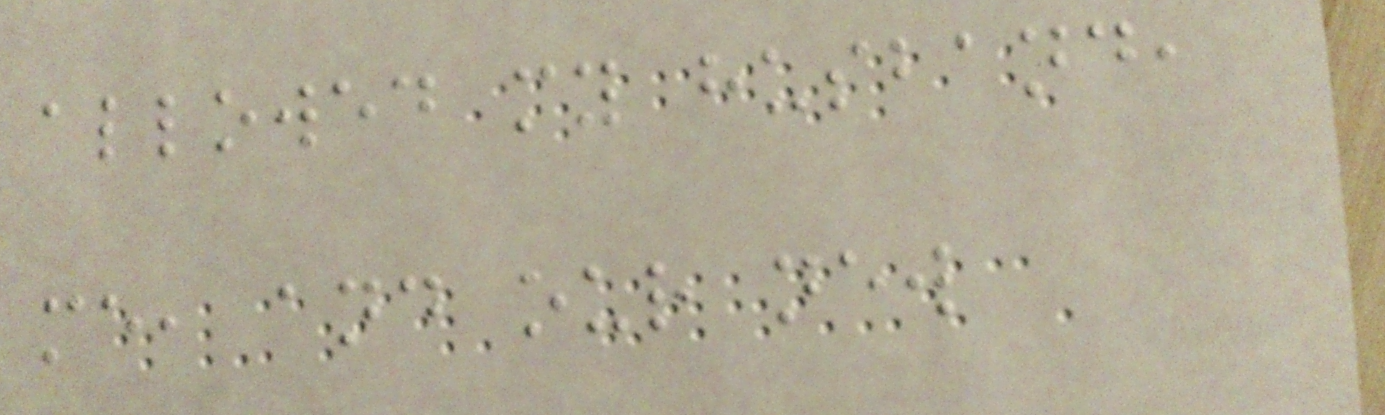allowed my husband,
me, and our new
